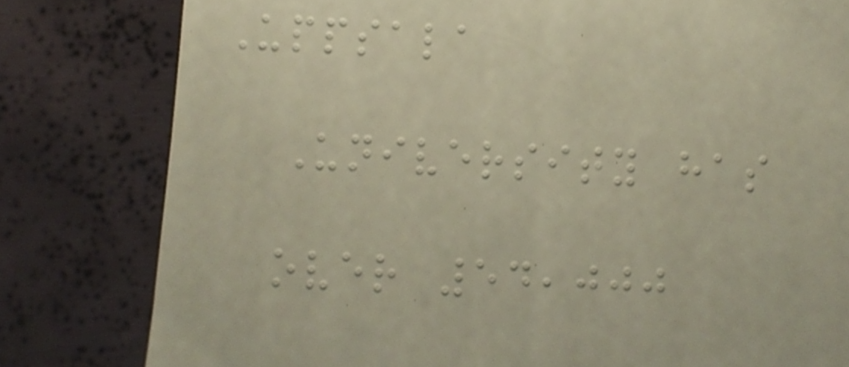Uppsala
University has
over 54,000
